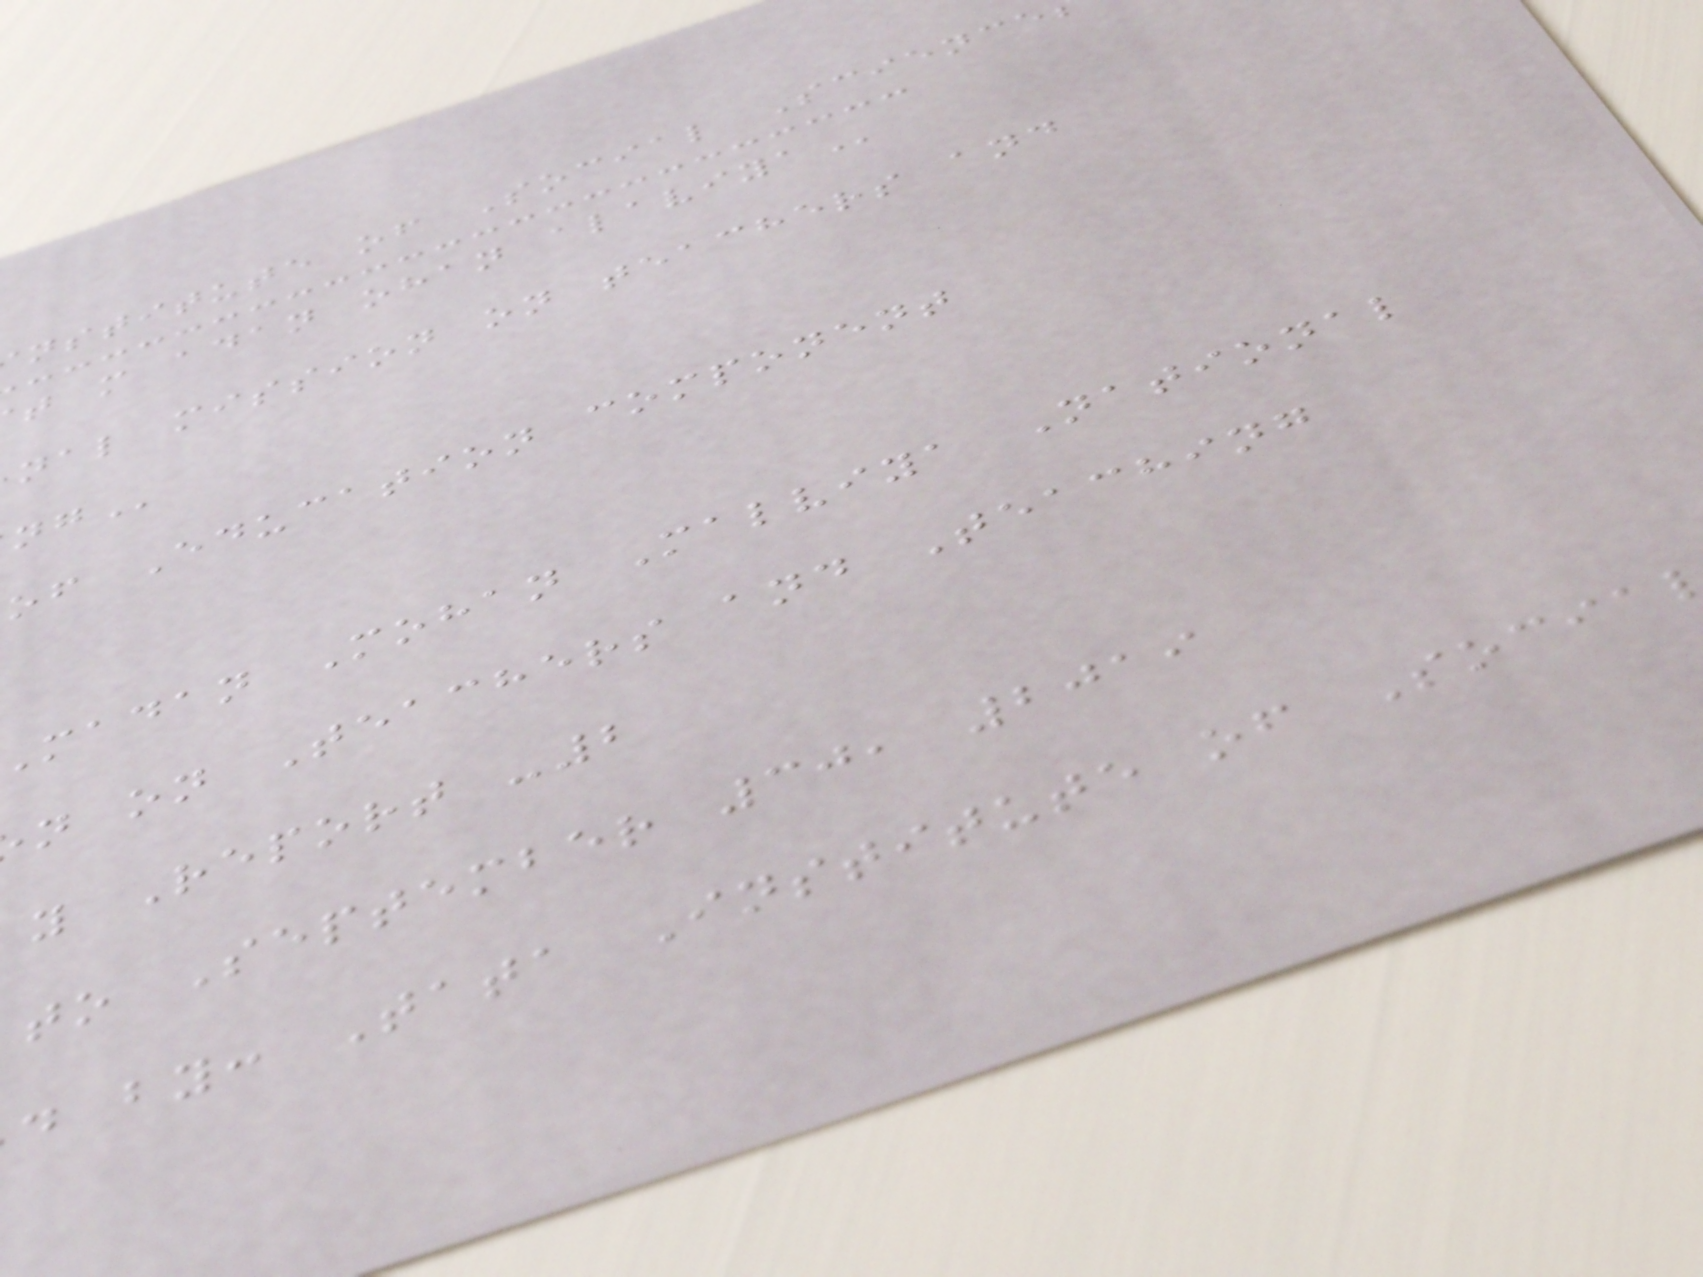nstitute of Social Science
t m adan ohan
nal mission on teachers and
of Education component
madan Mohan Malviya National
n on Teachers and Teaching
y Report -2
to September 30, 2019
d by: Tata Institute of Socia
